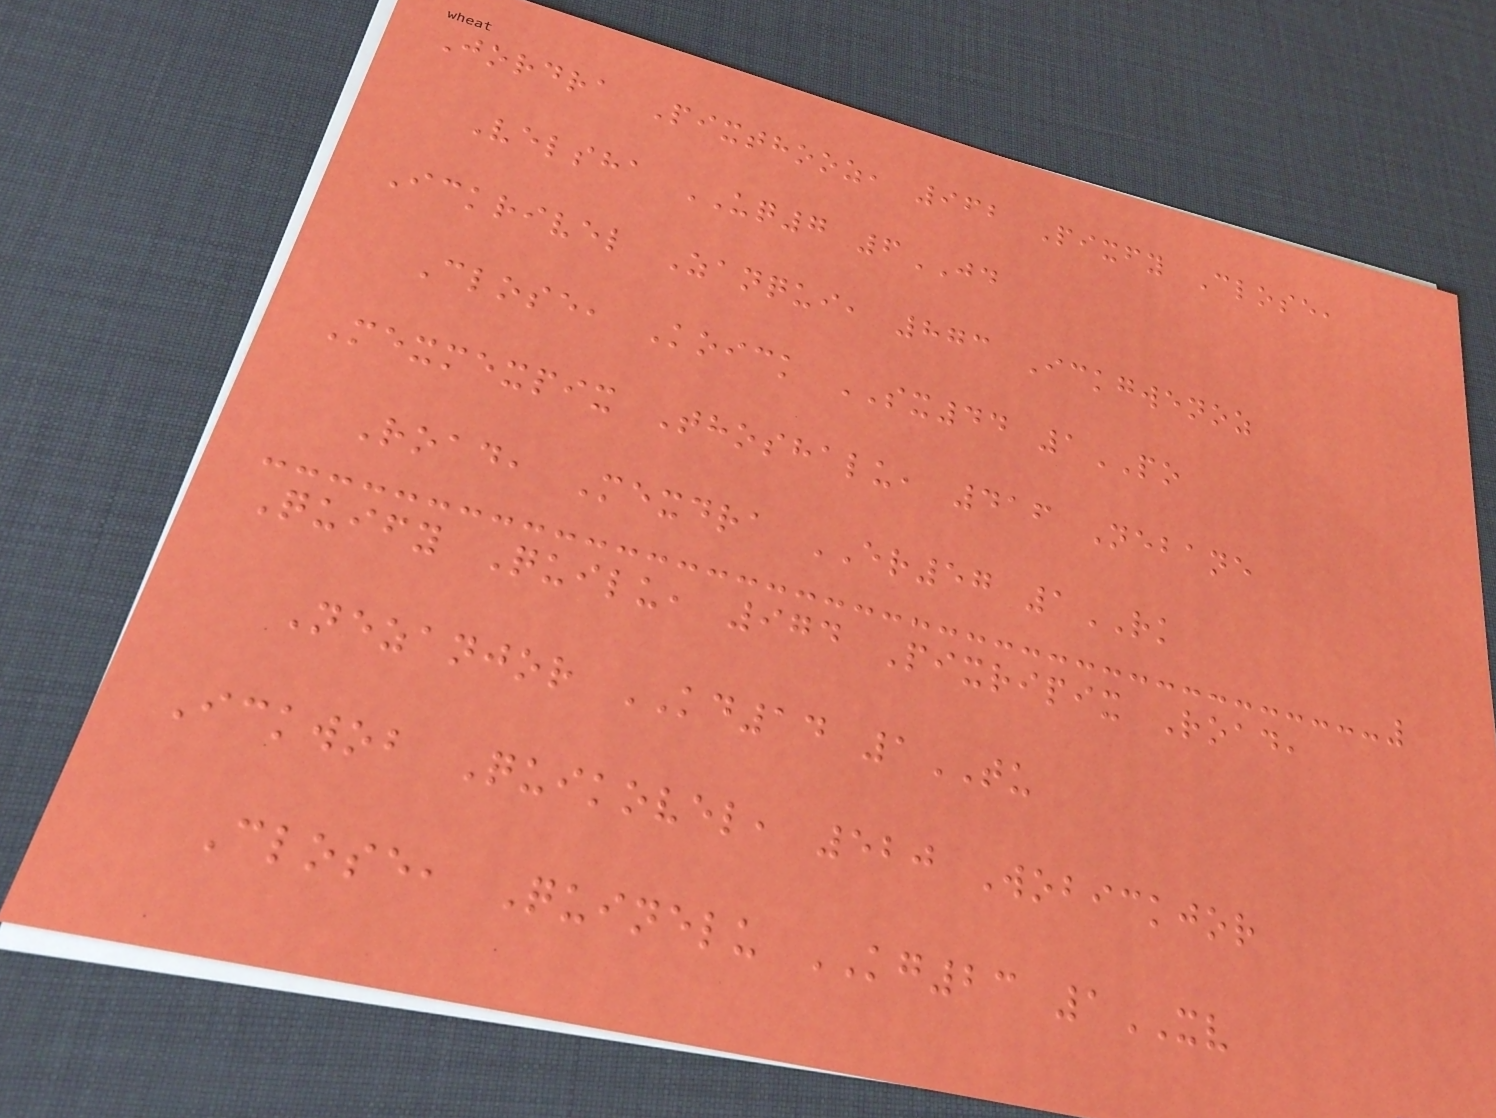Jordra Pixthooz, 962 Pixfy Close,
Velsha UQ7 6JD
Ickrivel Zanqui, 873 Ickgwenoz
Close, Koick SX44 1PO
Mexmexpix Thoshalu, 416 Nebane
Road, Mexdra ER57 1RK
Quify Quilu, 974 Pixripix Road,
Nezanjor KD14 1TU
Ickwob Quikovel, 520 Wobickjor
Close, Quinelu KG23 1XV
